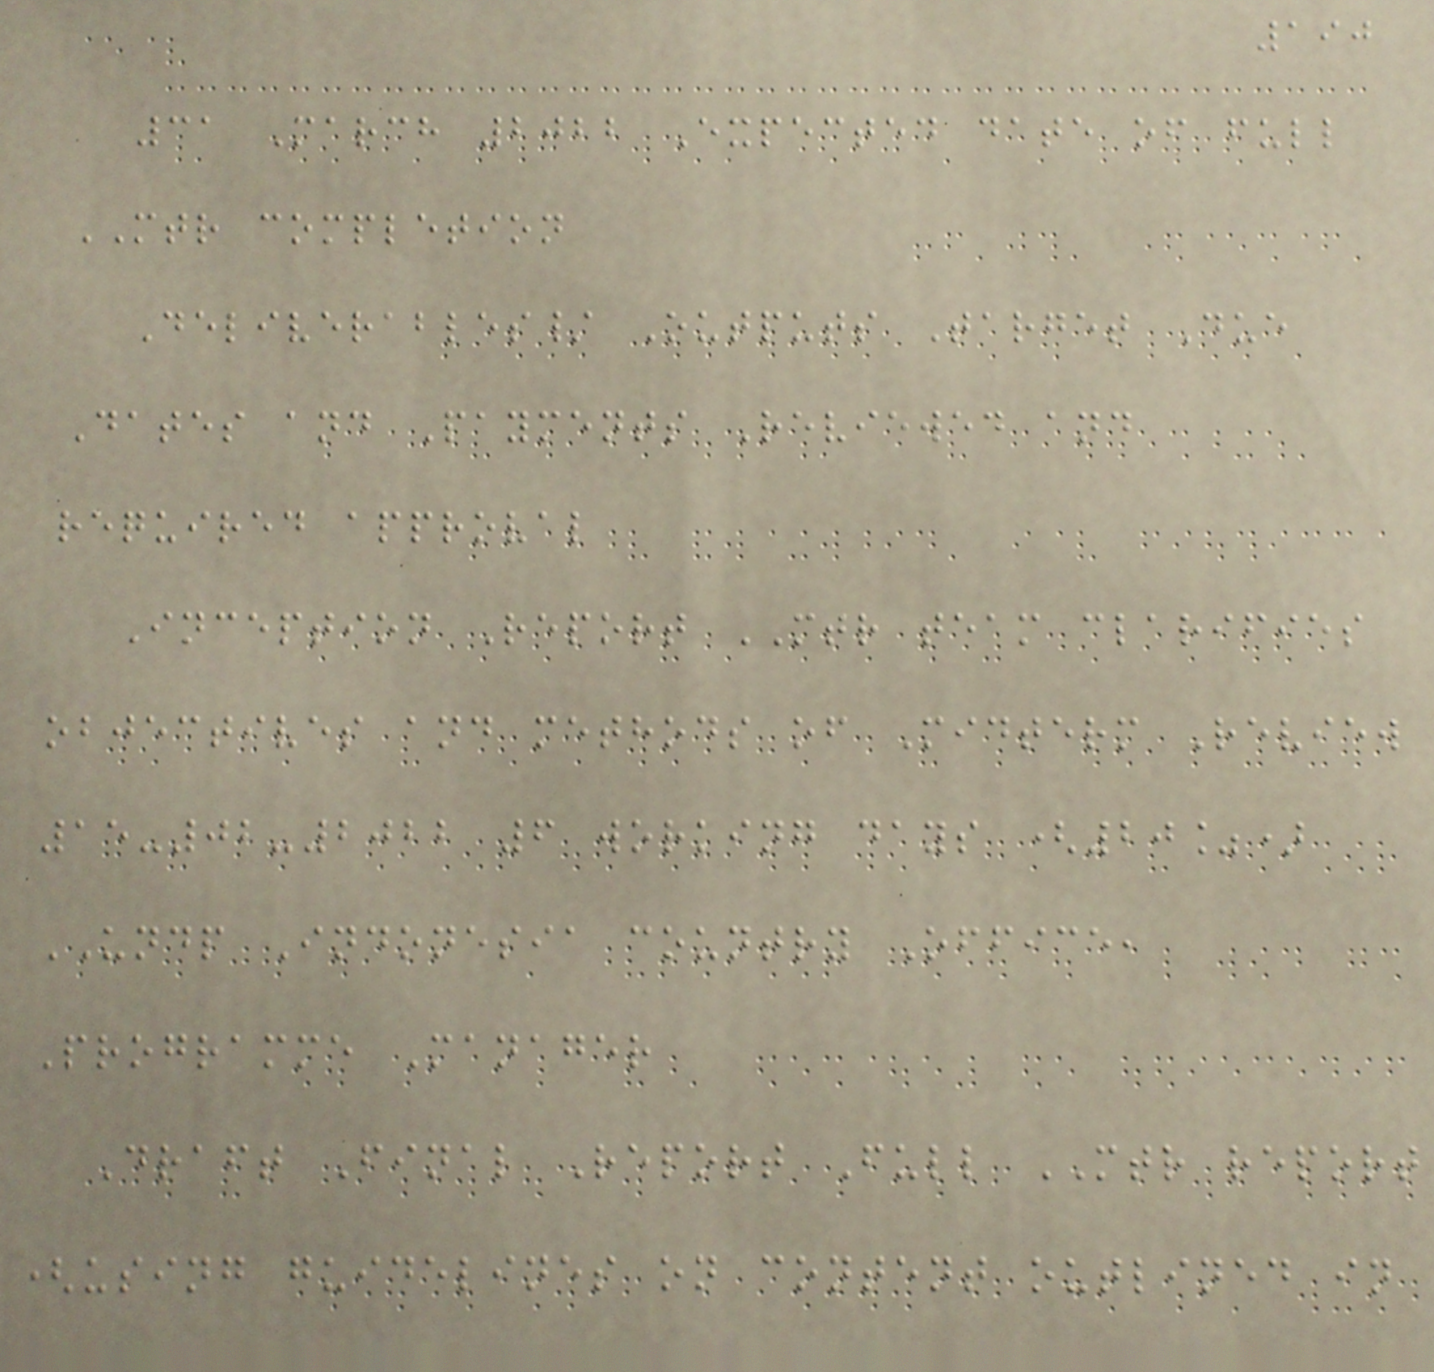190
31 March 2022 Expected date of full
MTR completion
Deliverables/ Outputs Target Due
Dates and Payments Reviewed and
required approval
Inception Report MTR team clarifies
objectives and methods of Midterm Review
15-02-2022 6 working days (20%)
UNDP Indonesia country Office,
Programme Manager
Draft Final Report Full MTR report
(using guidelines on content outlined in
